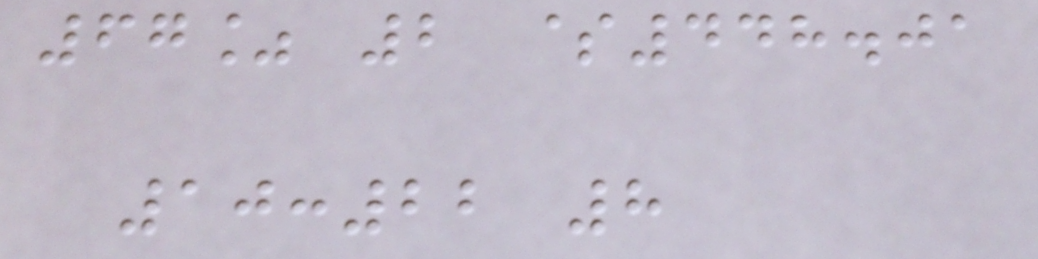67% 2 $448.01
10:22 8
